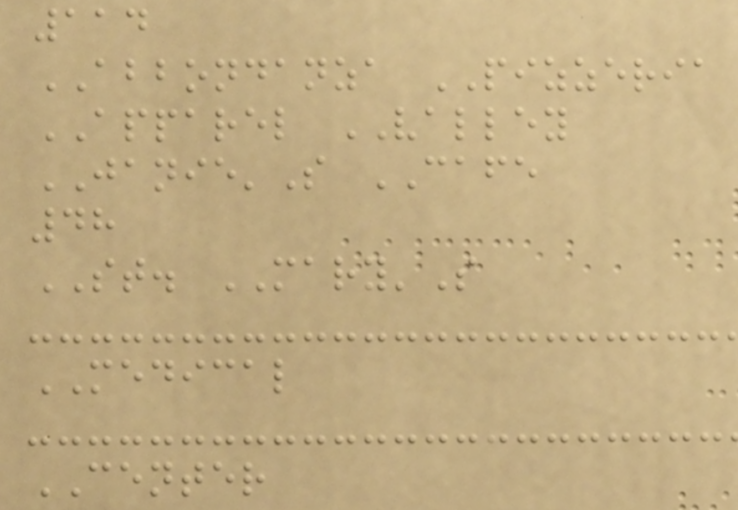114
ABBONDANZA PIZZERIA
APPAREL VALLEY
JANIE'S CAFE
48
ST. MARY'S
MEDICAL
CENTER
